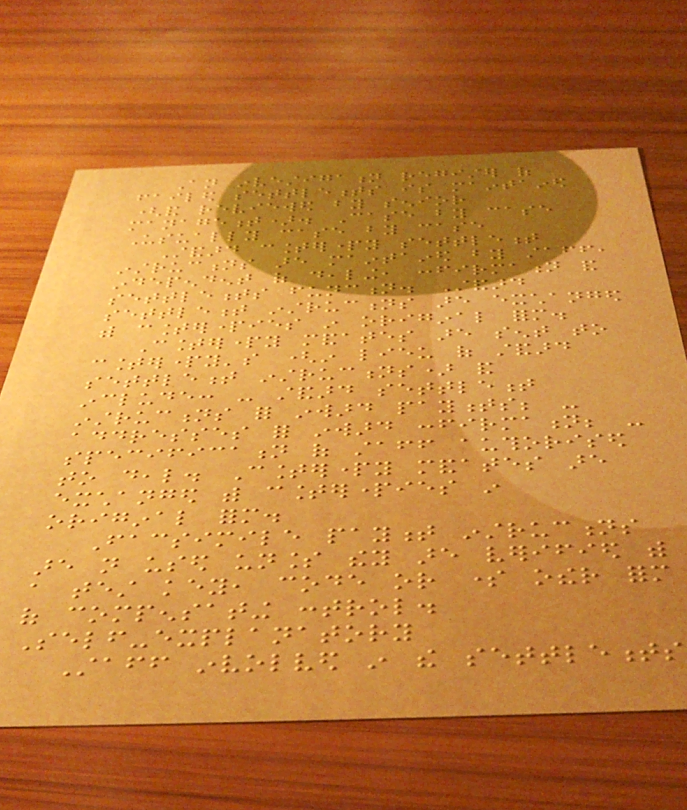An investigation register of
failed settlements is maintained
(and reviewed by senior
management). Case by case
Usually case by case
Standard counterparty settlement
instructions are maintained by staff,
independent of dealing, confirmation and
settlements function. Standard
settlement instructions are exchanged
with counterparties in original form.
Counterparty mandates are sent to
counterparty's (in lieu of standard
settlement instructions) and
include: - standard settlement
instructions for inward payments; -
addresses for inward confirmation; -
specification of staff authorised
to deal. Counterparty mandates are
exchanged with counterparties in
original form.
Facsimile payment instructions
are not used unless they are verified with
a test key, code or some other form
of compensating control.
Self-explanatory
Staff involved in the settlements
